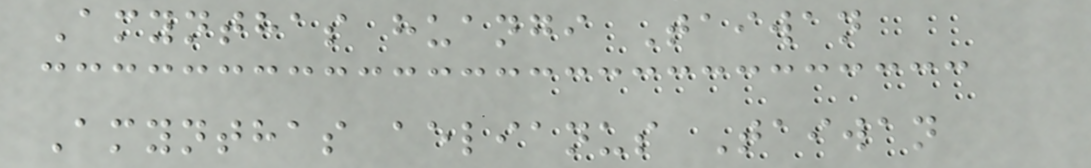Amynthas huangi Taiwan
Amynthas aelianus Taiwan
